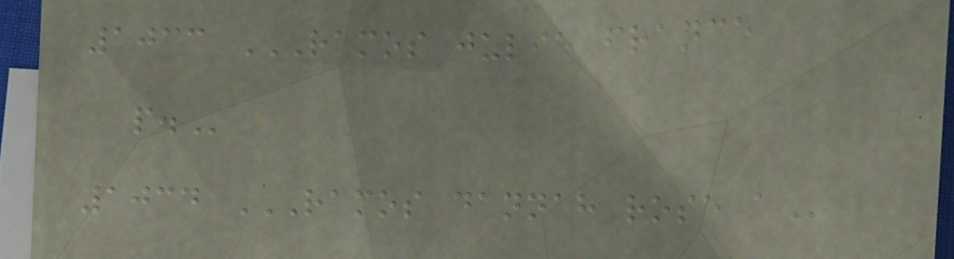1033 RAMOS JULIE FRANCE
P.
1034 RAMOS DANNAH ROSE A
